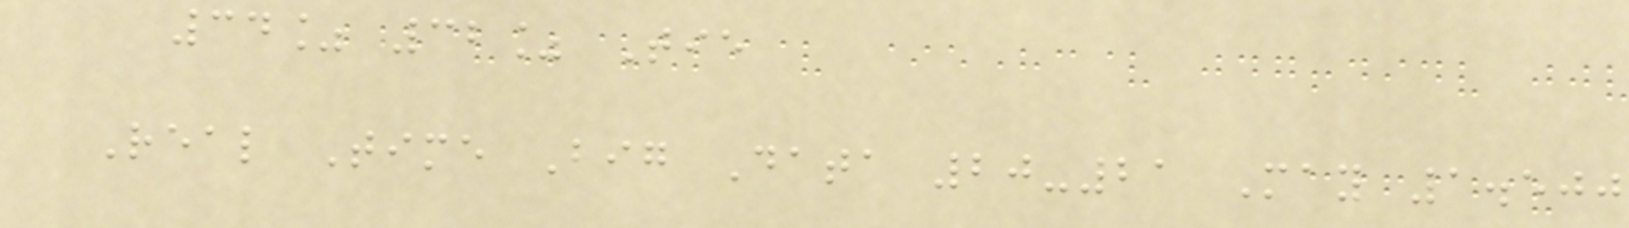34% 32% Tie
Real Time Big Data 20-21 May 1.500
